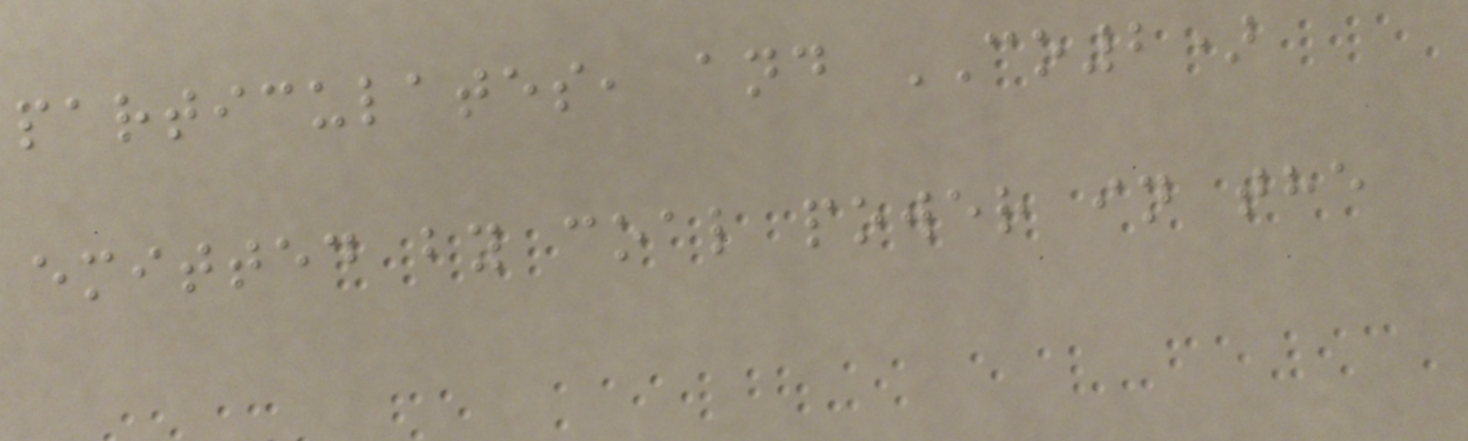particulates, and CO2)
emitted by coal power in the
